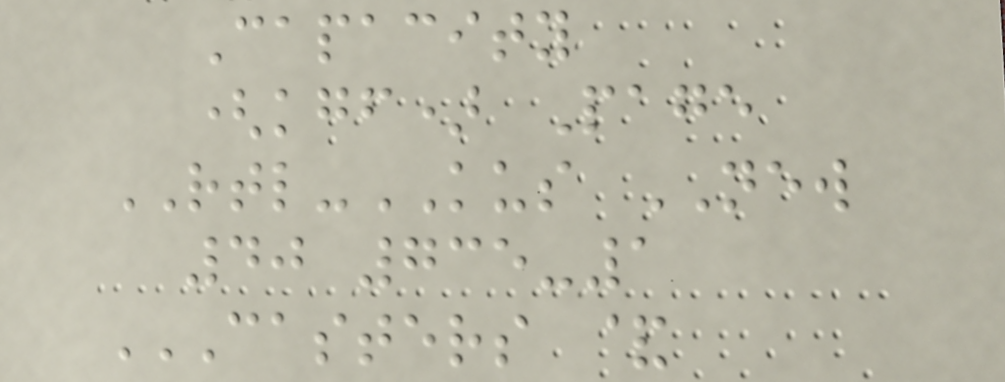Capacity
(kgf) Page
RTL-KUS NEW
40 735-1
CASTERS &
